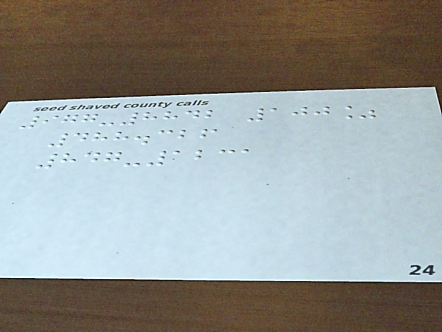977-8842 100%
488.326
847-1231
